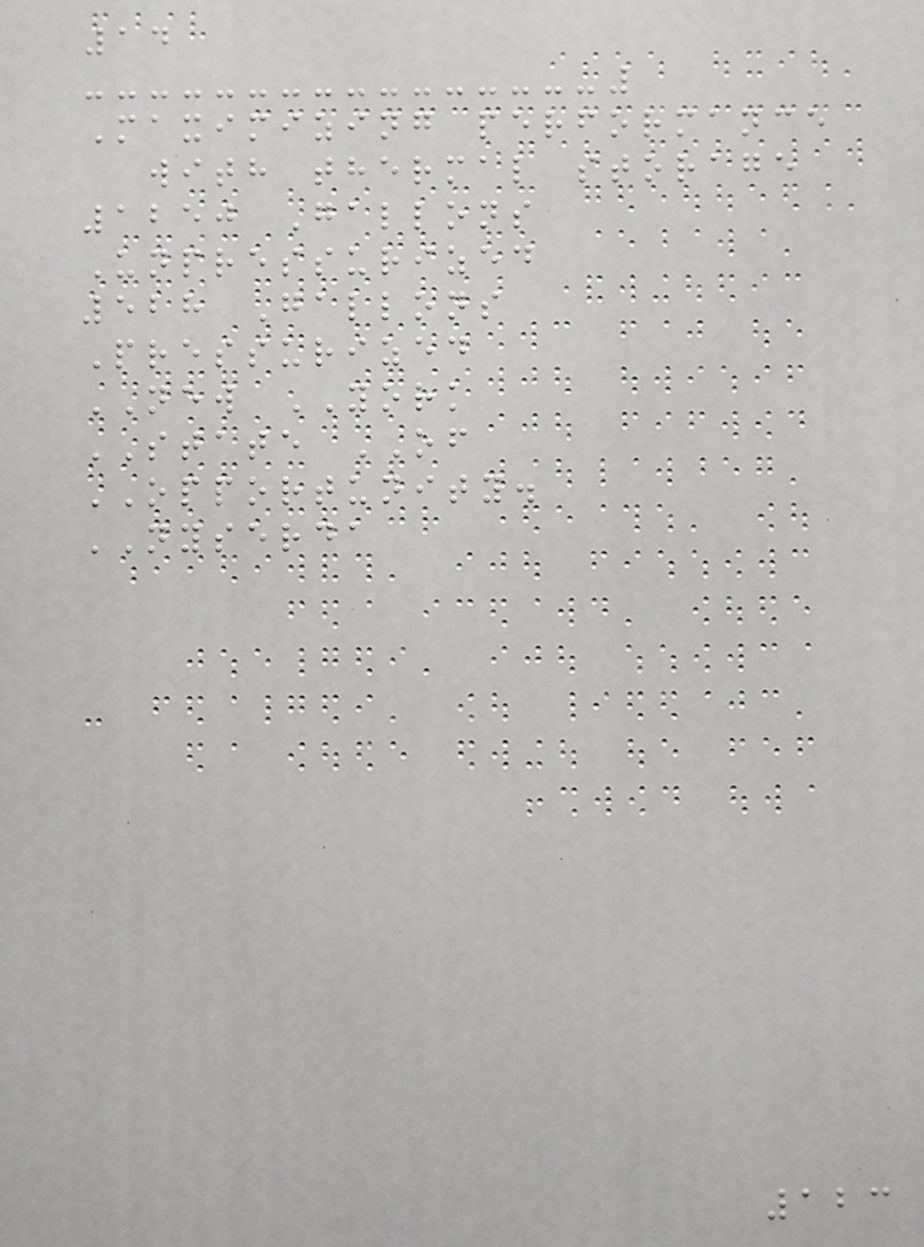14
Maximizing performance
with thermal storage
1250 Gallons
Unpressurized
528 Gallons
Pressurized
NEW YORK
STATE OF
OPPORTUNITY.
NYSERDA
123
